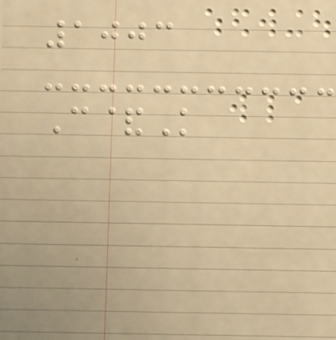1003
C&K
